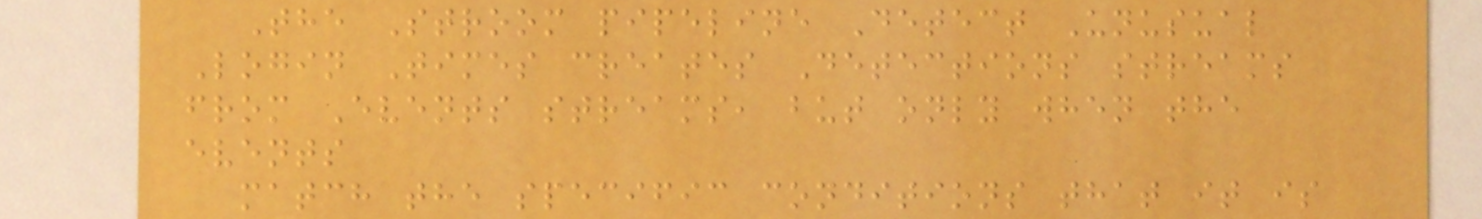The Stroom pipeline Detect Unusual
Login Times creates Detections streams
from Events streams, but only when the
events
match the specific conditions that it is
